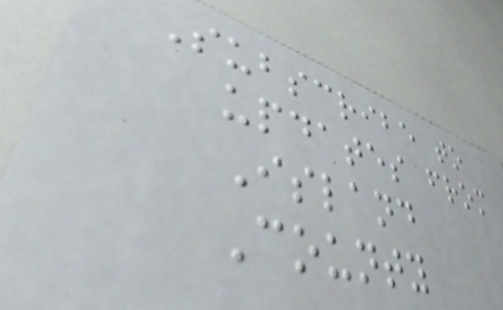Subscribe to
updates from
Island
County
